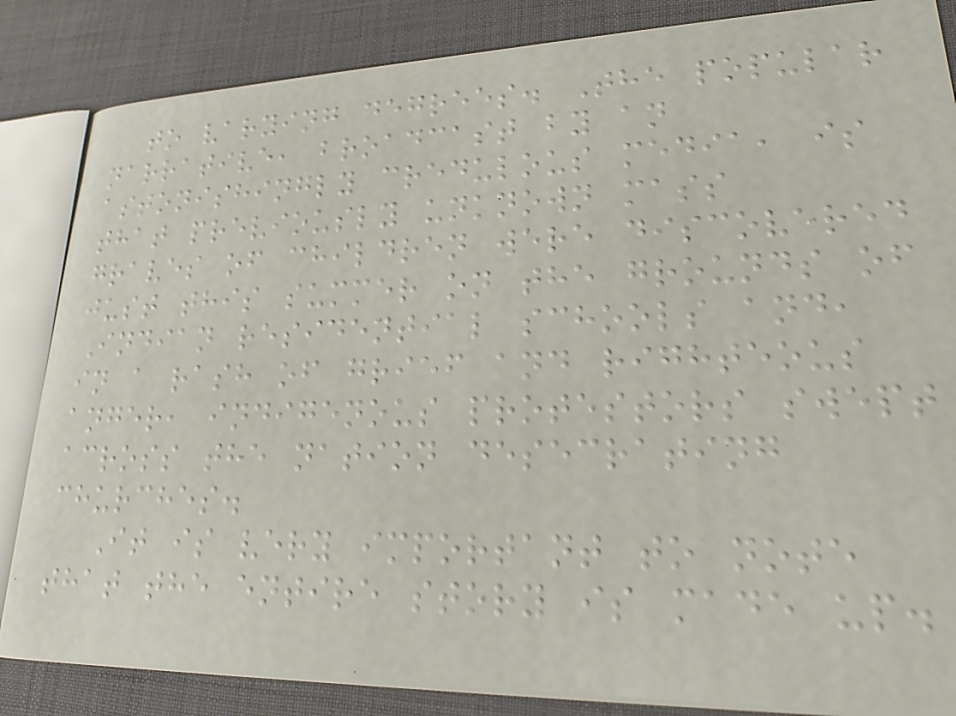to varying degrees. The popular
narrative, broadcast by an
astonishingly credulous media, is
that previously unknown mass
graves of children were discovered
just this summer on the grounds of
Indian residential schools and,
in a rash of grief and righteous
anger, indigenous protestors swept
across the nation desecrating
churches.
It is very important to note
that the entire story is made up.
